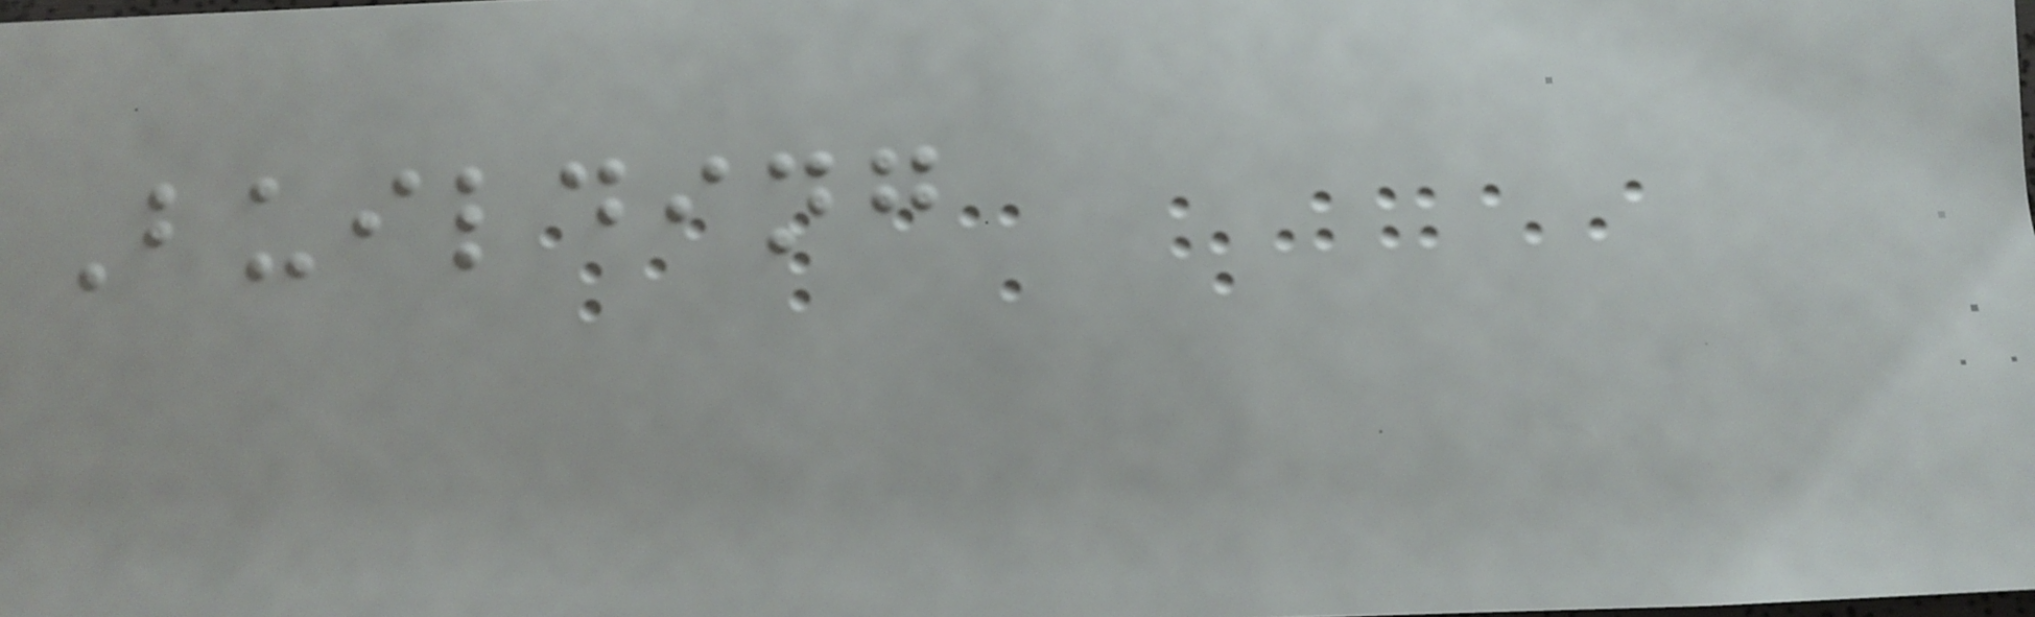Building
